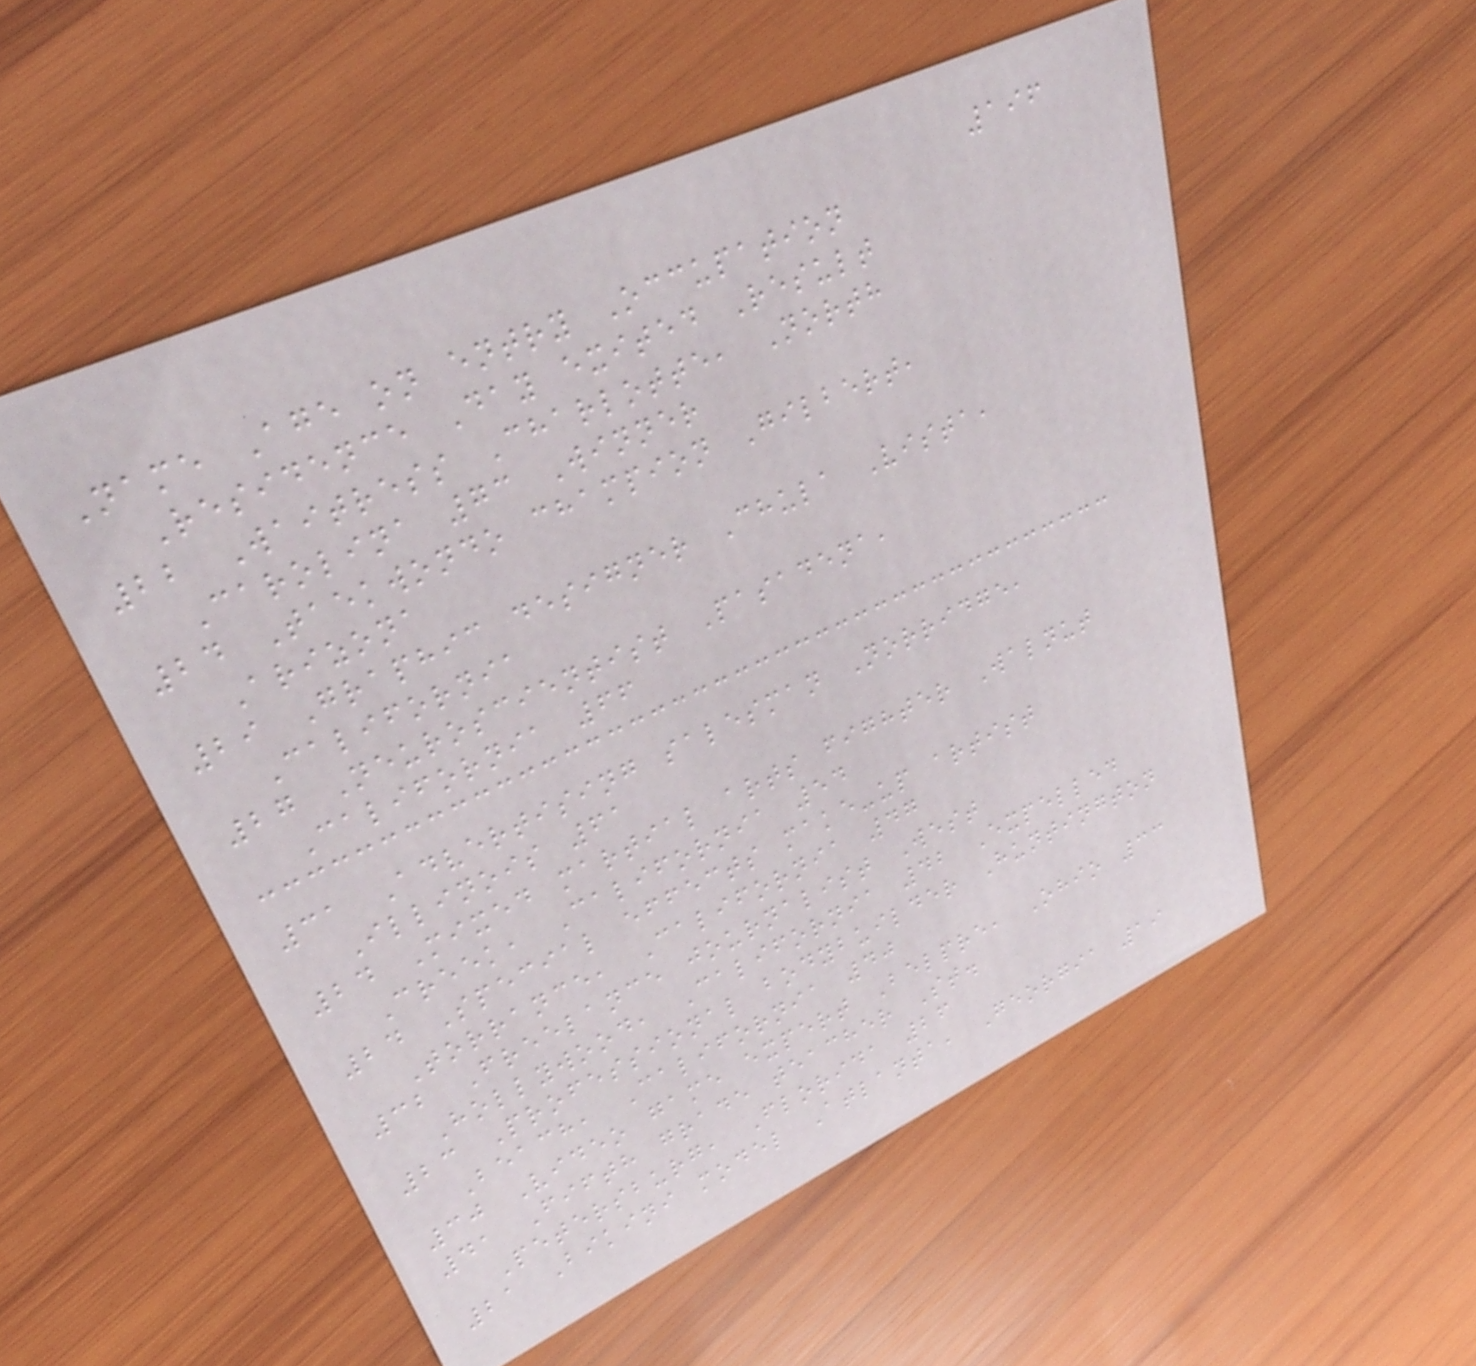196
Name Age on entry Occupation
Residence Day exited Result
22 Waitress Charlotte, North
Carolina 73 Winner
24 Taekwondo champion Gilbert,
Arizona
29 Graphic designer Chula Vista,
California
27 Neuroscientist Pasadena,
California 66
31 Advertising salesman Norridge,
Illinois 61
24 Mixed martial arts fighter Walnut
Creek, California 54
24 Special effects make-up artist
Torrance, California 47
32 Freelance journalist West
Hollywood, California 42 Expelled
23 Professional bodybuilder Huntington
Beach, California 40
30 Video game expert Belpre, Ohio 33
41 Fifth grade teacher St.
Petersburg, Florida 26
21 Bikini model Atlanta, Georgia 19
